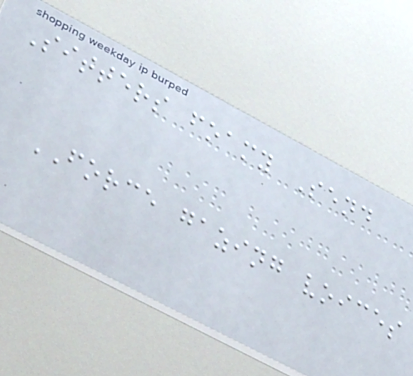Sitters foamy Send
FORCE gazing voices
